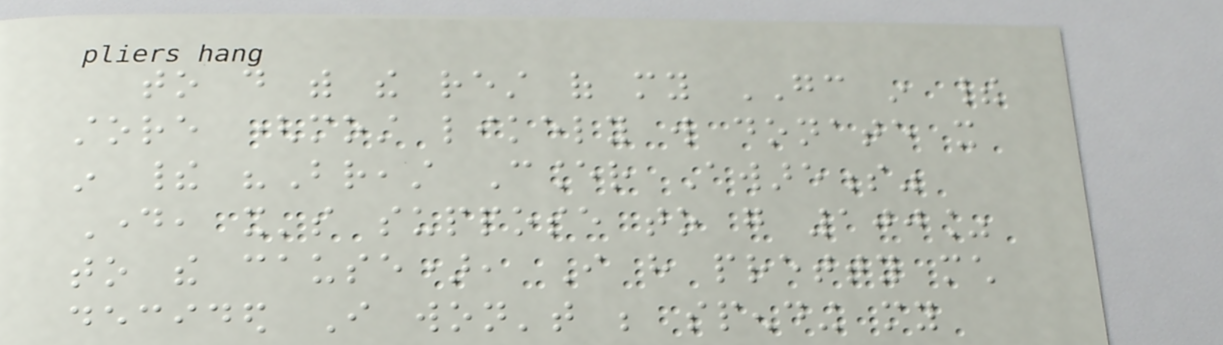to do with the rest of my GC in their
store (most likely will donate it
in their "Breast Cancer Awareness"
Day, it's suppose to go 100%
to the cause), I have pretty much
decided I won't be spending my
